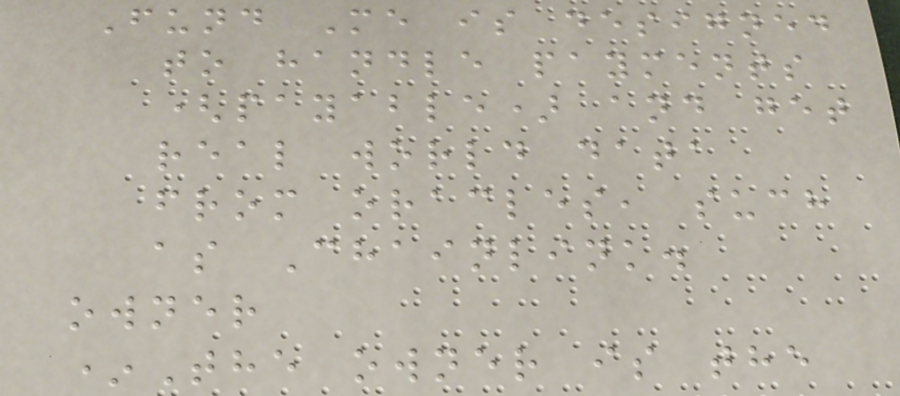Fund Me is designed
to handle payments
(payable) and get
real world data
from oracles, such
as Chainlink.
owner
*The owner is the
